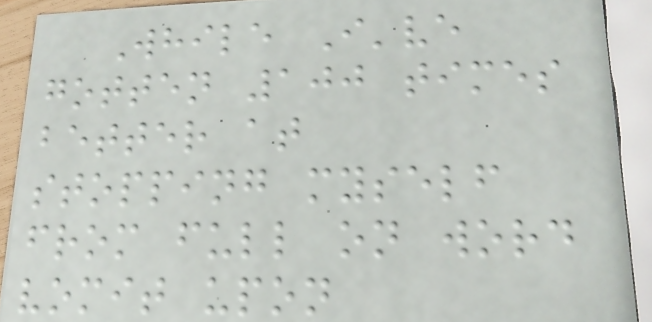While I've
gotten 100 times
better at
stopping myself
from full on word
vomit upon
